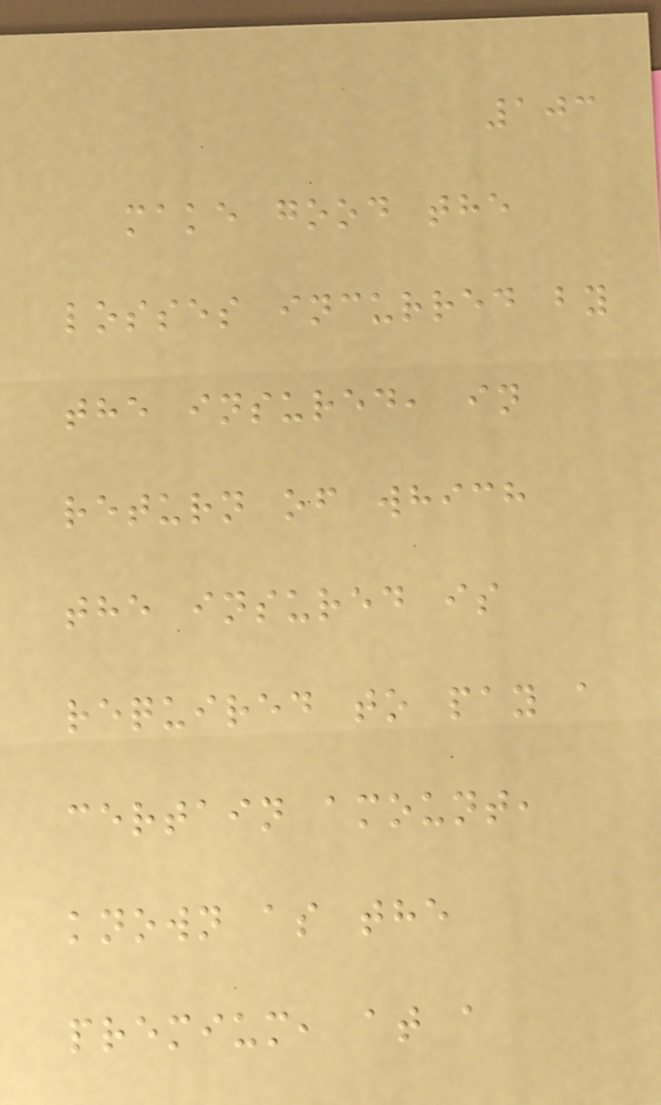103
make good the
losses incurred by
the insured, in
return of which
the insured is
required to pay a
certain amount,
known as the
premium, at a
